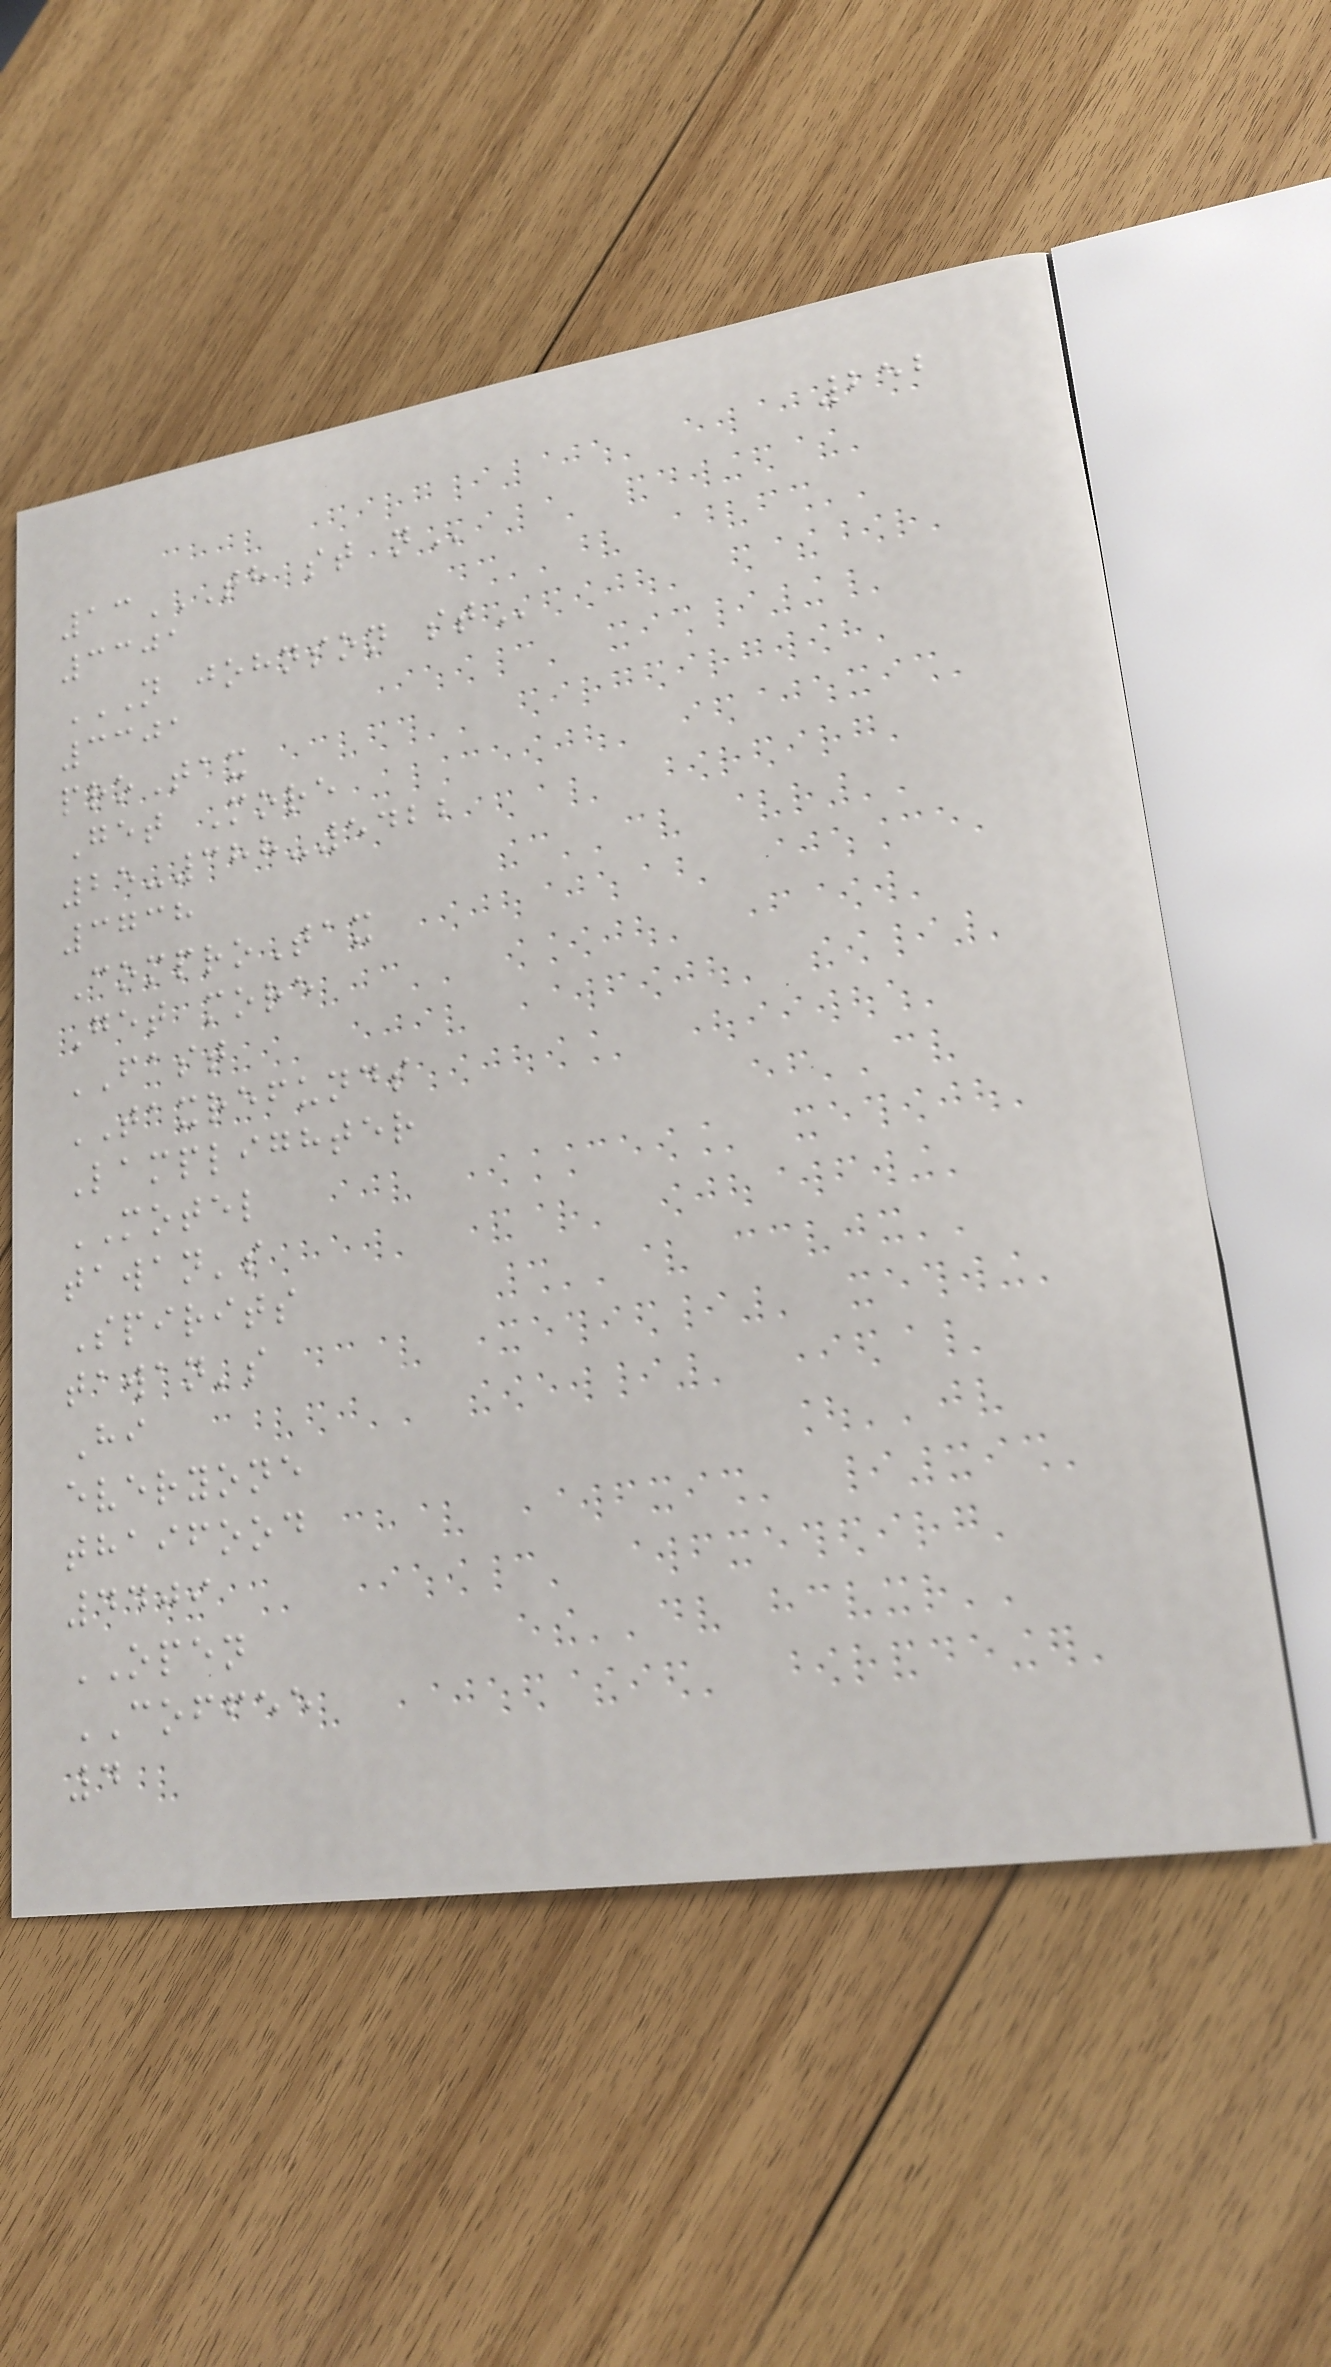252
13TH ST N
3301
N JOHNSON ST
3301
proTax
Get More
25-388-5422
3738
ComproTax
Get more
FAST
TAXREFUNDS
Lamplighter
MOTEL
tawan's
Spirits
tawan's
Hi
everyone
thaifood
4409
OPEN
COFFEE
4
